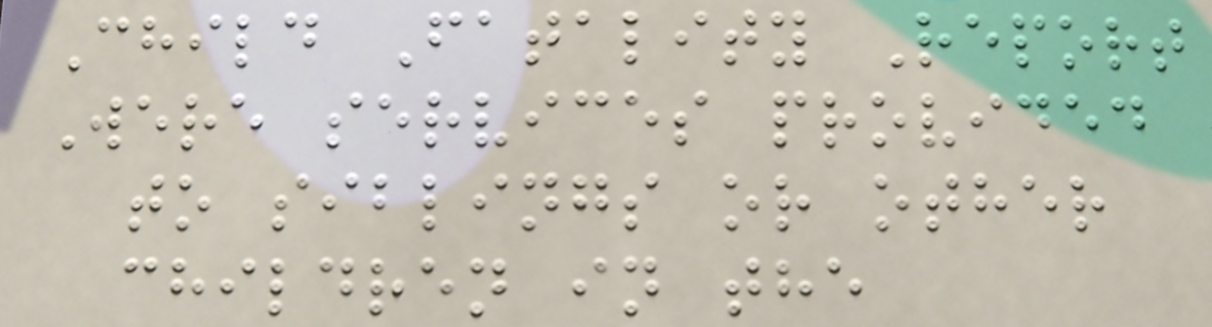Child Fatality Report
Were services provided
to siblings or other
children in the
